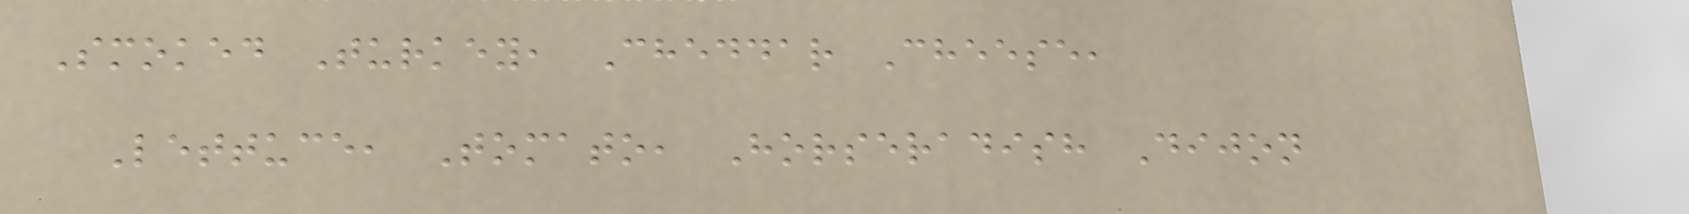Smoked Turkey, Cheddar Cheese,
Lettuce, Tomato, Horseradish Dijon
